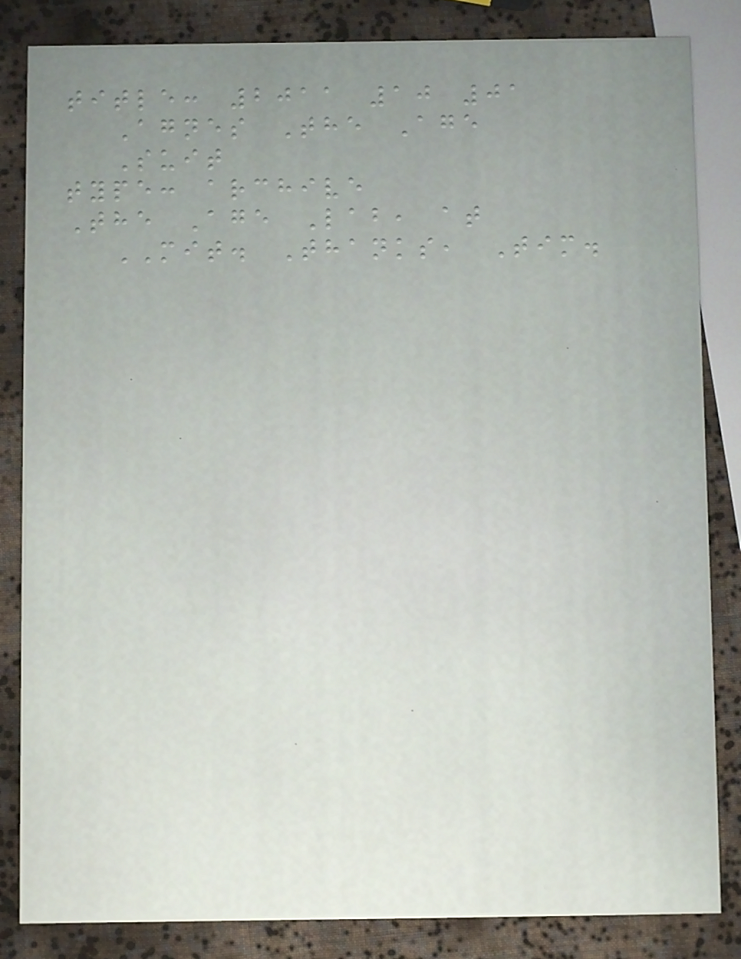title: 2011 10 01
Agnes The Age
Suit
type: archive
The Age Lab, at
MIT. Thanks, Tim.
